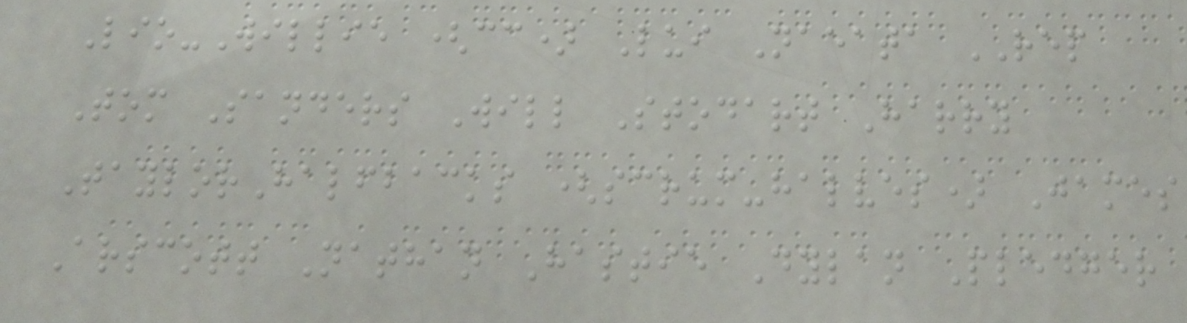Lio-Willie (cc) Lui Naeata REP
Tom Sanders Will Stodart Harry
TaylorHalfbacks (scrum-halves) James
Arscott Nathan Hastie Dylan Pledger
